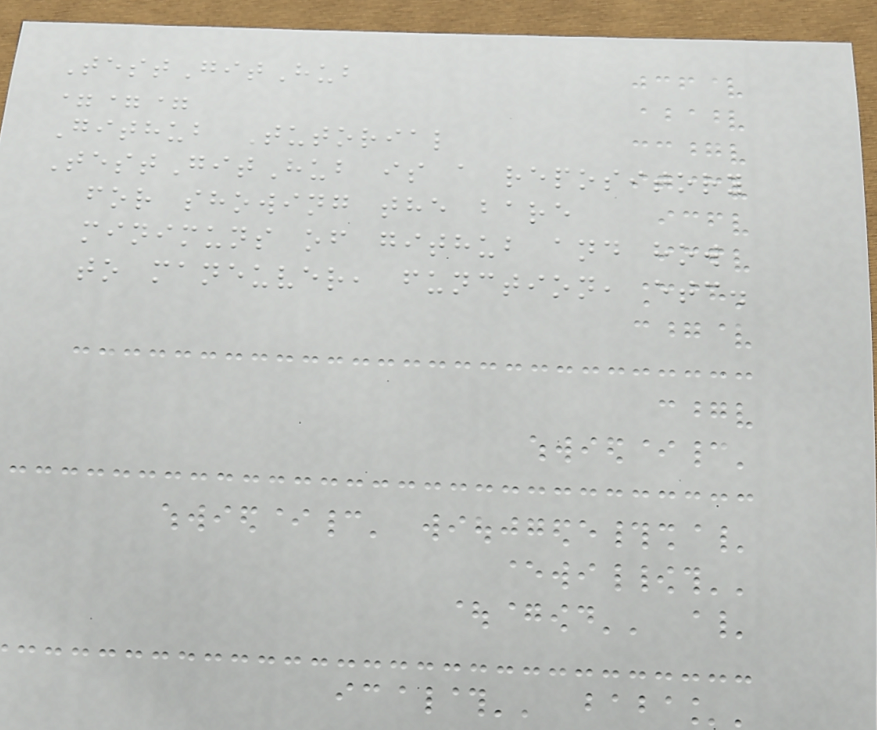TestGitHub
===
Github Tutorial
TestGitHub is a repository
for showing the bare
minimuns of github and how
to maneuver, function, etc.
